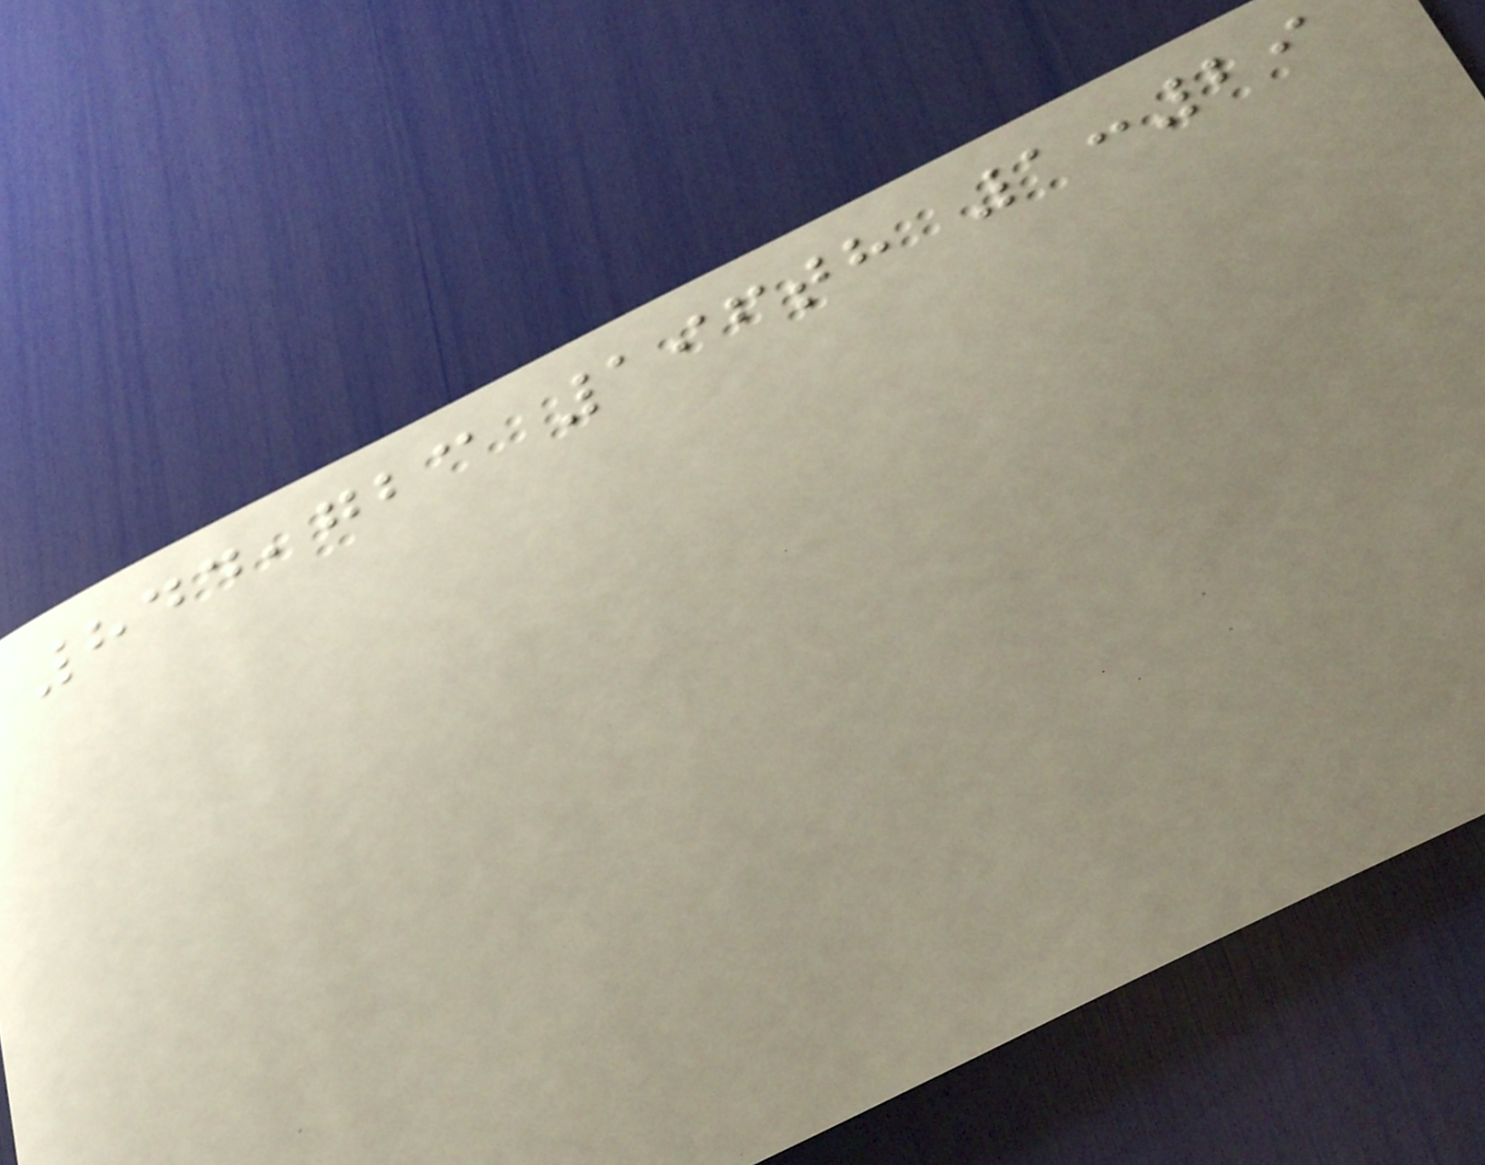844,723 196th 1:29
